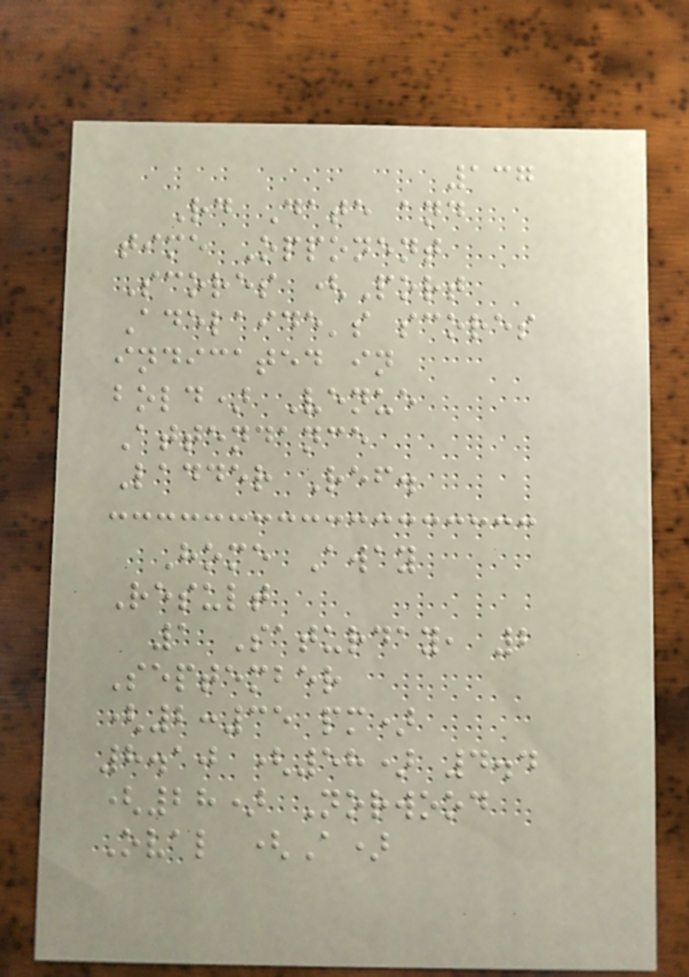137
Rd Date and
time Opponent
Scores (Port
Adelaide's scores
indicated in
bold) Venue
Attendance
Ladder Ref.
Home Away
Result
1 Saturday, 2
September
(2:35 pm)
8.10 (58) 4.4
(28) Norwood
Oval (A)
